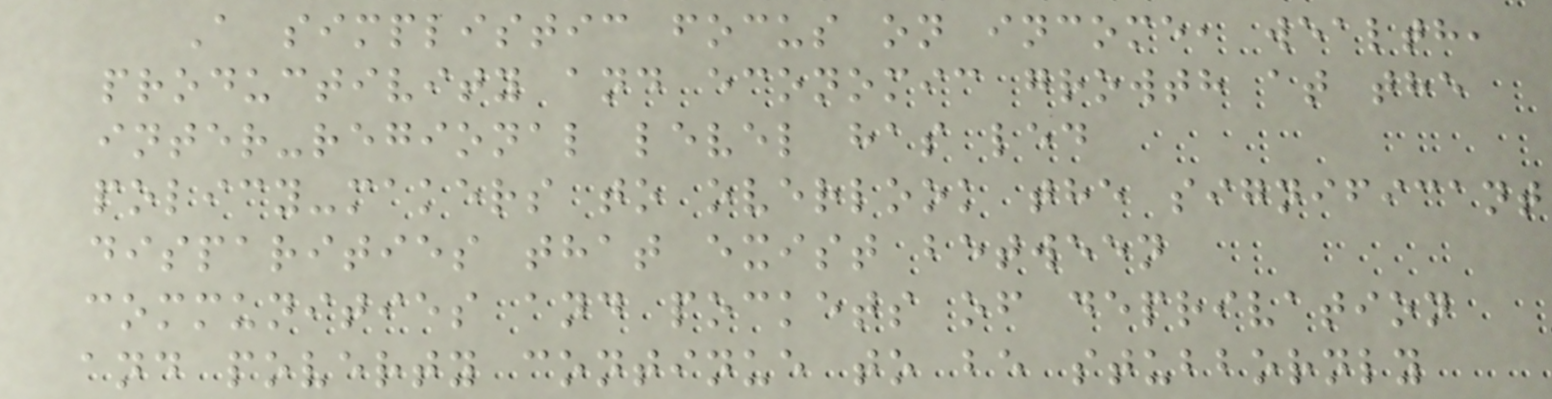A simplistic focus on income, wealth,
productivity and economic growth at the
inter-regional level has led
policy-makers to overlook the significant
disparities that exist between
communities and pockets of deprivation
and poverty continue to be stubbornly
